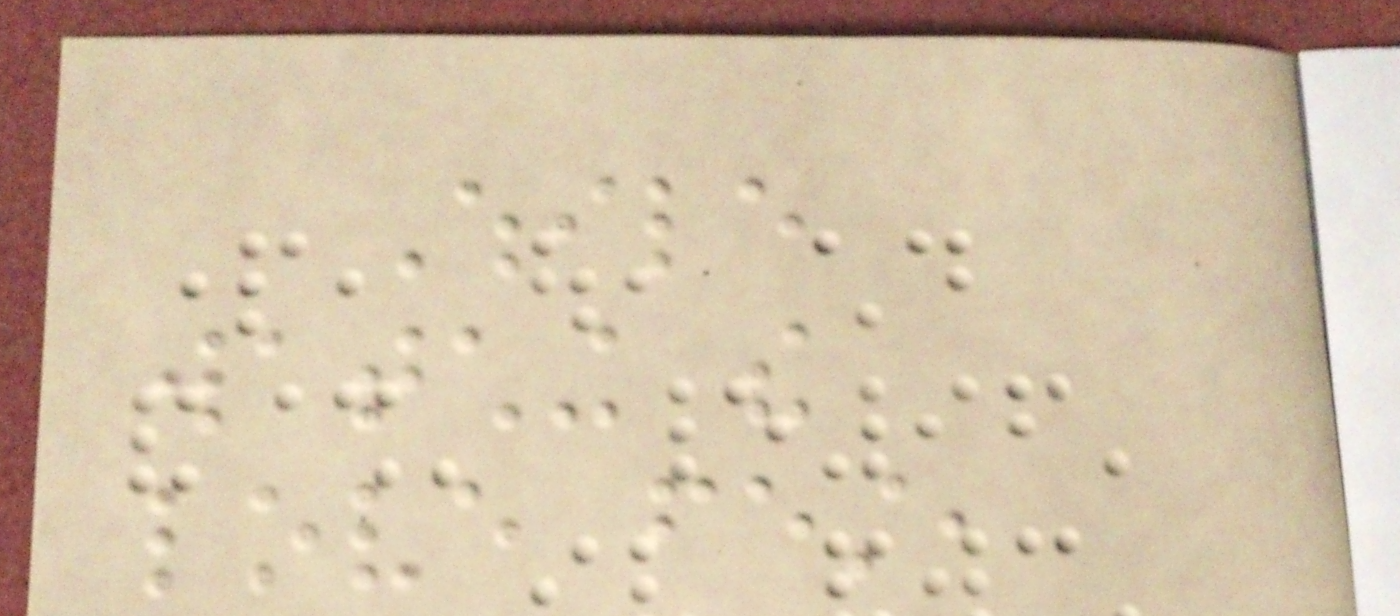While
watching the
love fest,
